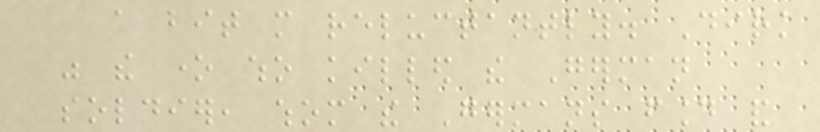a bit more reluctantly. Dirk
was the one who killed the German
soldier, whom the Germans found and
